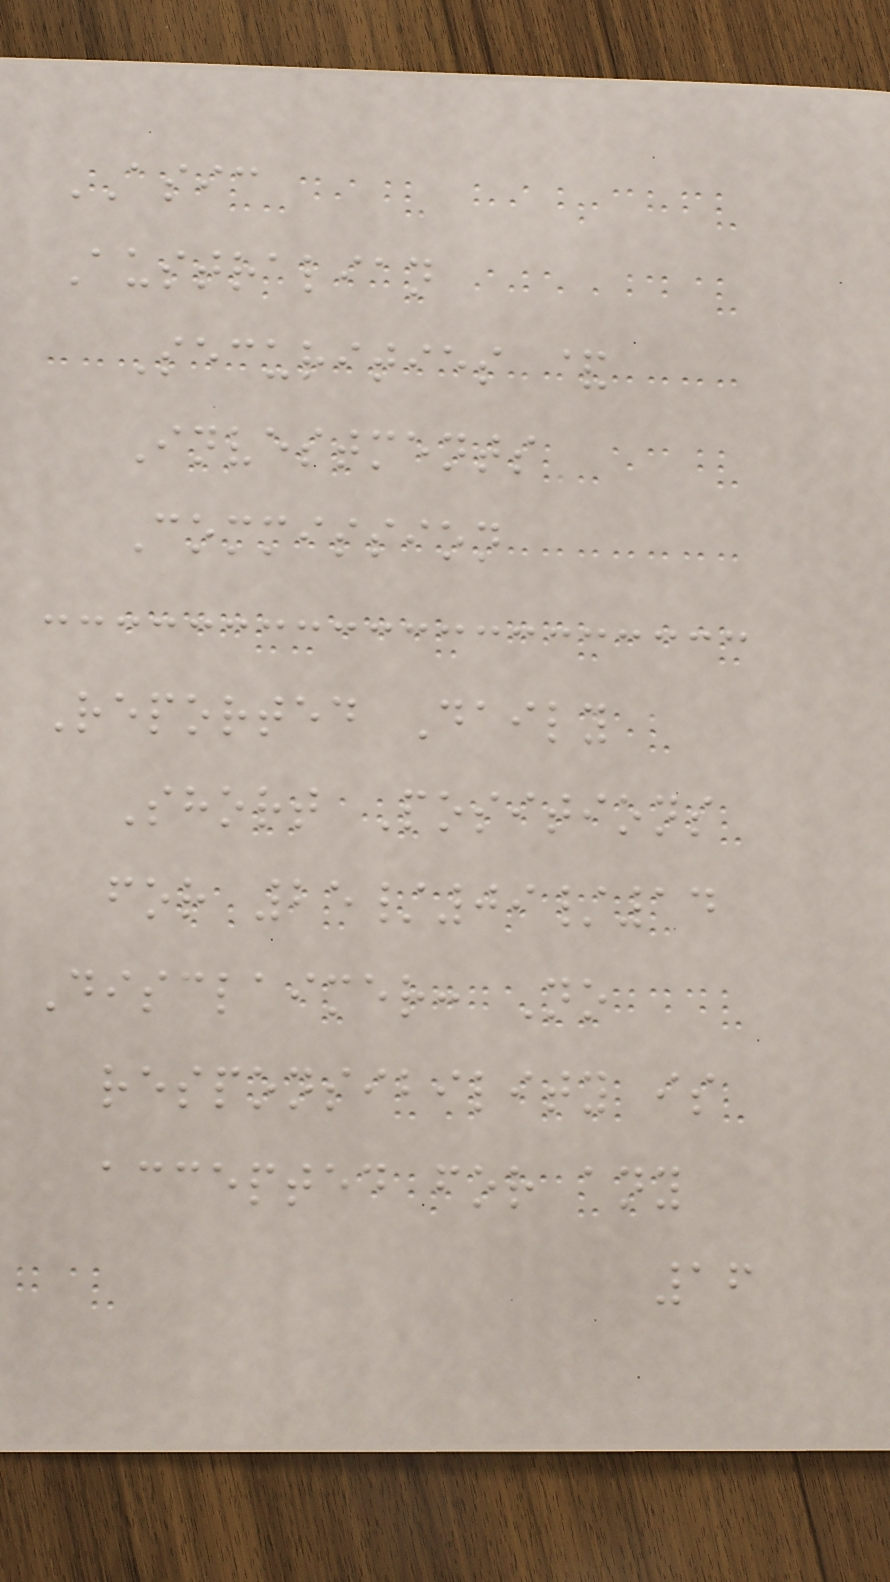ASIC
Australian
Securities &
Investments
Commission
Reported Daily
Short Positions
for 25/09/14
Disclaimer: No
responsibility is
accepted for any
16
